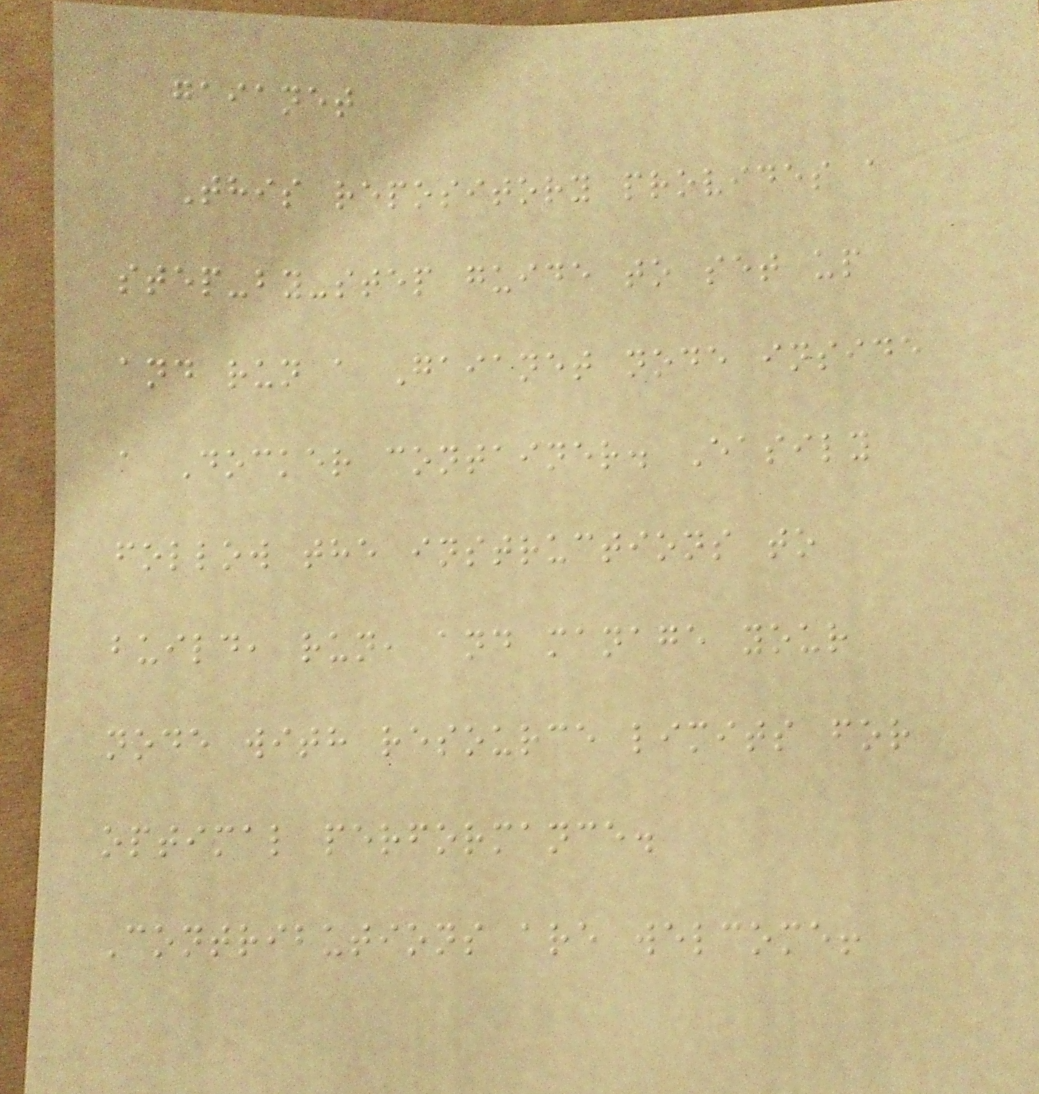gaianet
This repository provides a
step-by-step guide to set up
and run a Gaianet node inside
a Docker container. Easily
follow the instructions to
build, run, and manage your
node with resource limits for
optimal performance.
Contributions are welcome!
